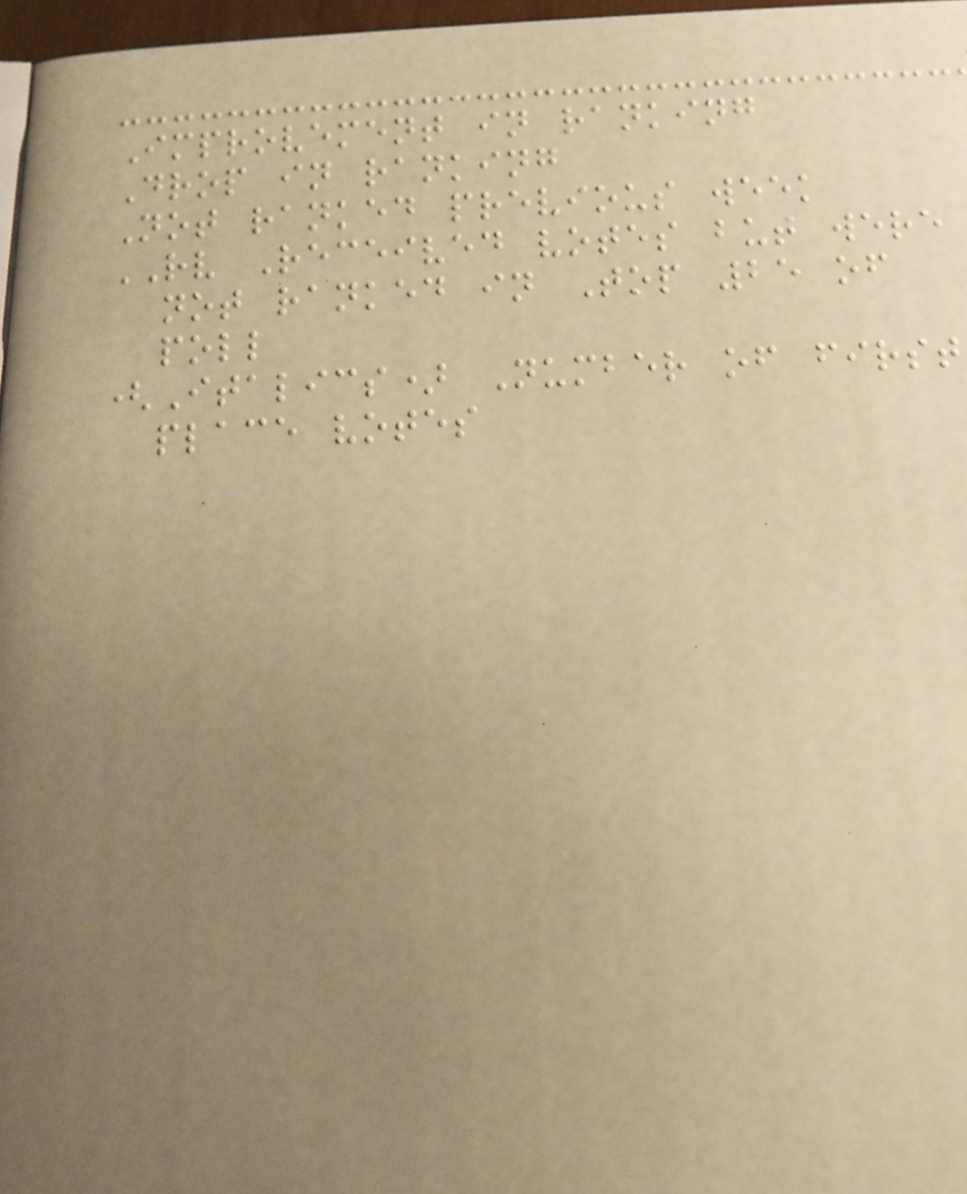Improvement in ranking
Drop in ranking
Not ranked previous week
RV Received votes but were
not ranked in Top 25 of
poll
(Italics) Number of first
place votes
